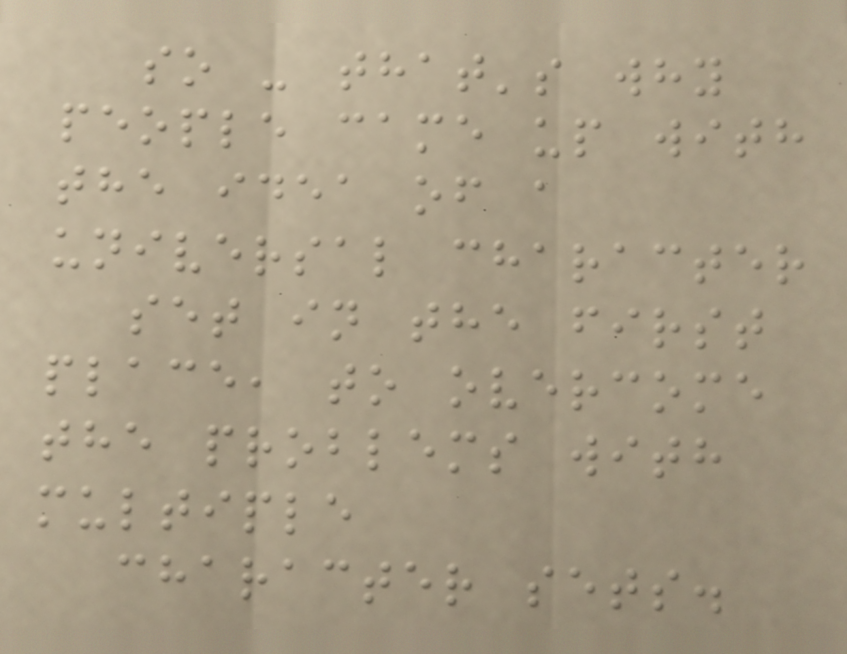so - that's why
people came up with
the idea of a
universal character
set in the first
place, to overcome
the problems with
multiple
character sets.
